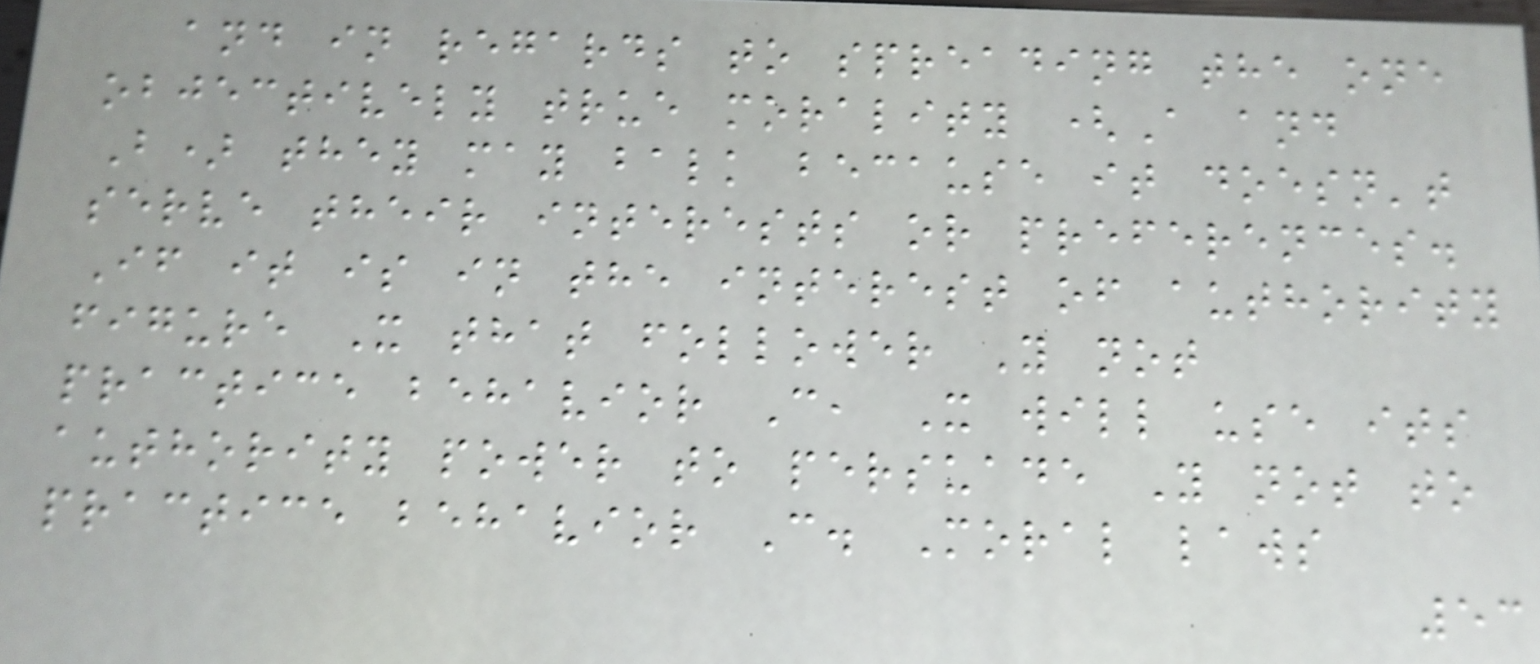and in regards to spreading the one
objectively true morality (A and
B) they may balk because it doesn't
serve their interests or preferences.
If it is in the interest of authority
figure X that follower Y not
practice behavior C, X will use its
authority power to persuade Y not to
practice behavior C. Moral laws
53
